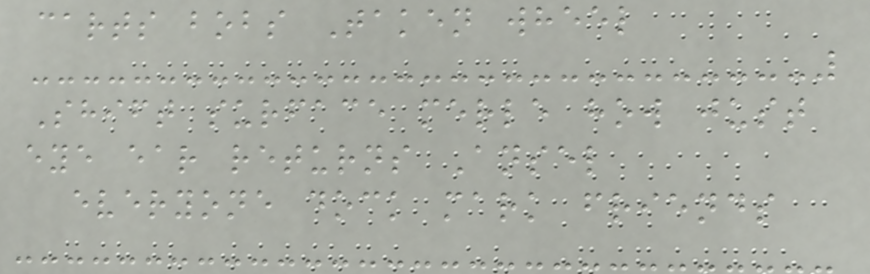carts bobs Taken wheel
Shift surface merle how just
eye ear returns Ansel
everyone dock mark friends
